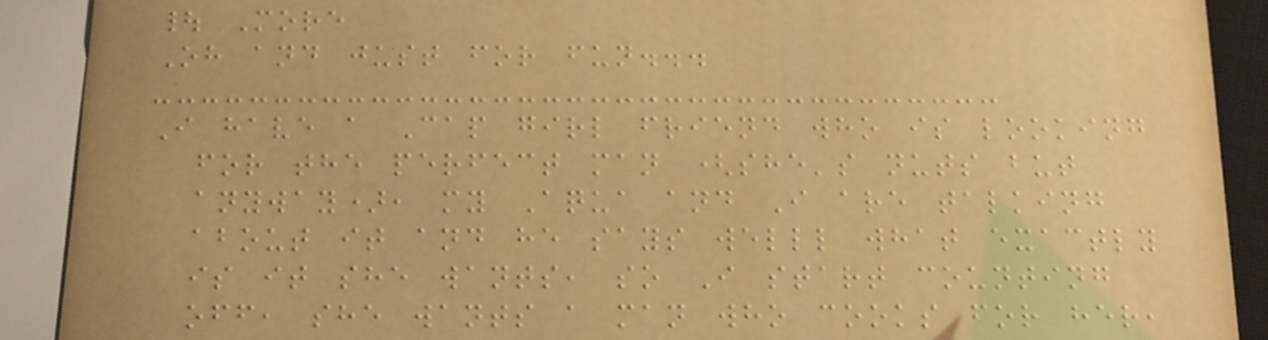| More
Oh and just for fun...
I have a Cap girl friend who is looking
for the perfect man (she's nuts but
anyway), my Aqua and I are talking
about it and he says welll what exactly
is it she wants, so I start counting
off, she wants a man who cooks for her,
